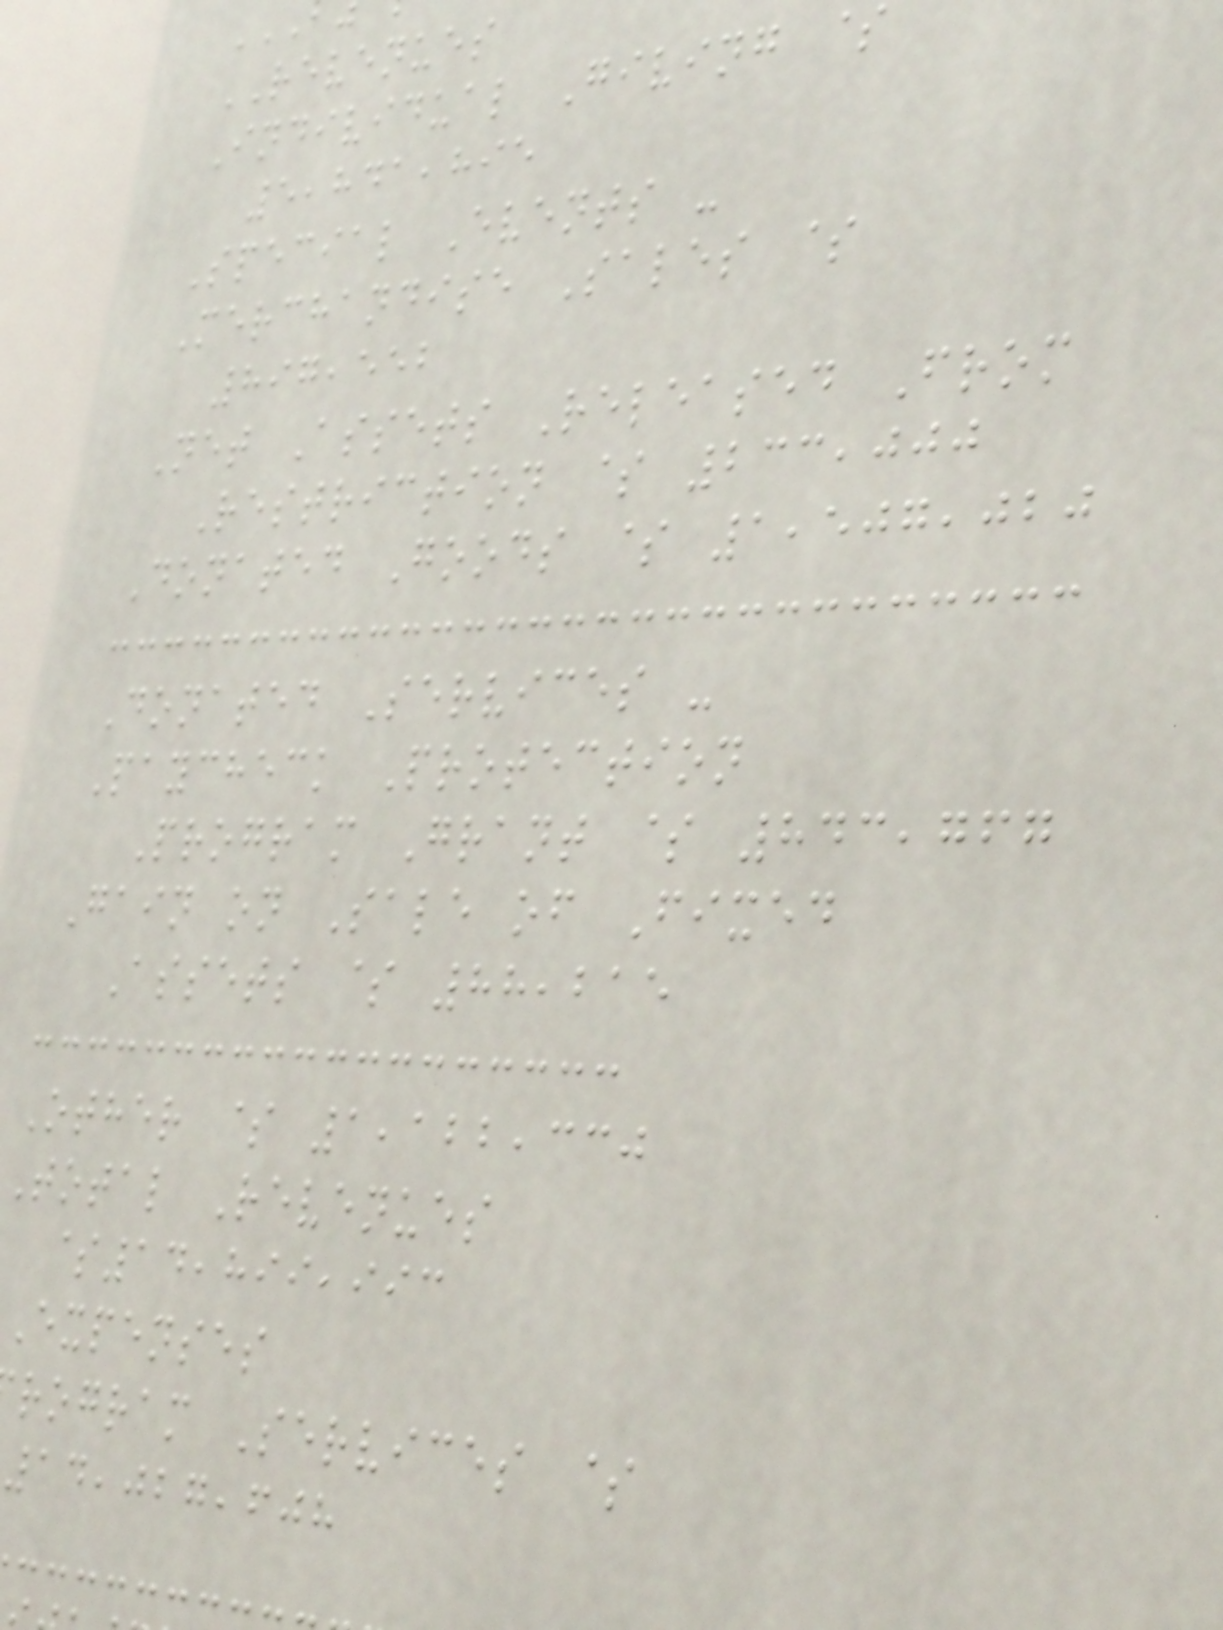REVENUES
Individual Giving $
5,841,895
Special Events -
Merchandise Sales $
897,552
Net Assets Released From
Restriction $ 233,000
Donated Goods $ 1,507,020
Donated Services -
Paycheck Protection
Program Grant $ 843,767
Gain on Sale of Fixed
Assets $ 88,215
Other $ 1,122,330
Total Revenues
$14,899,993
expenses
rogram Services $
14,027,608
